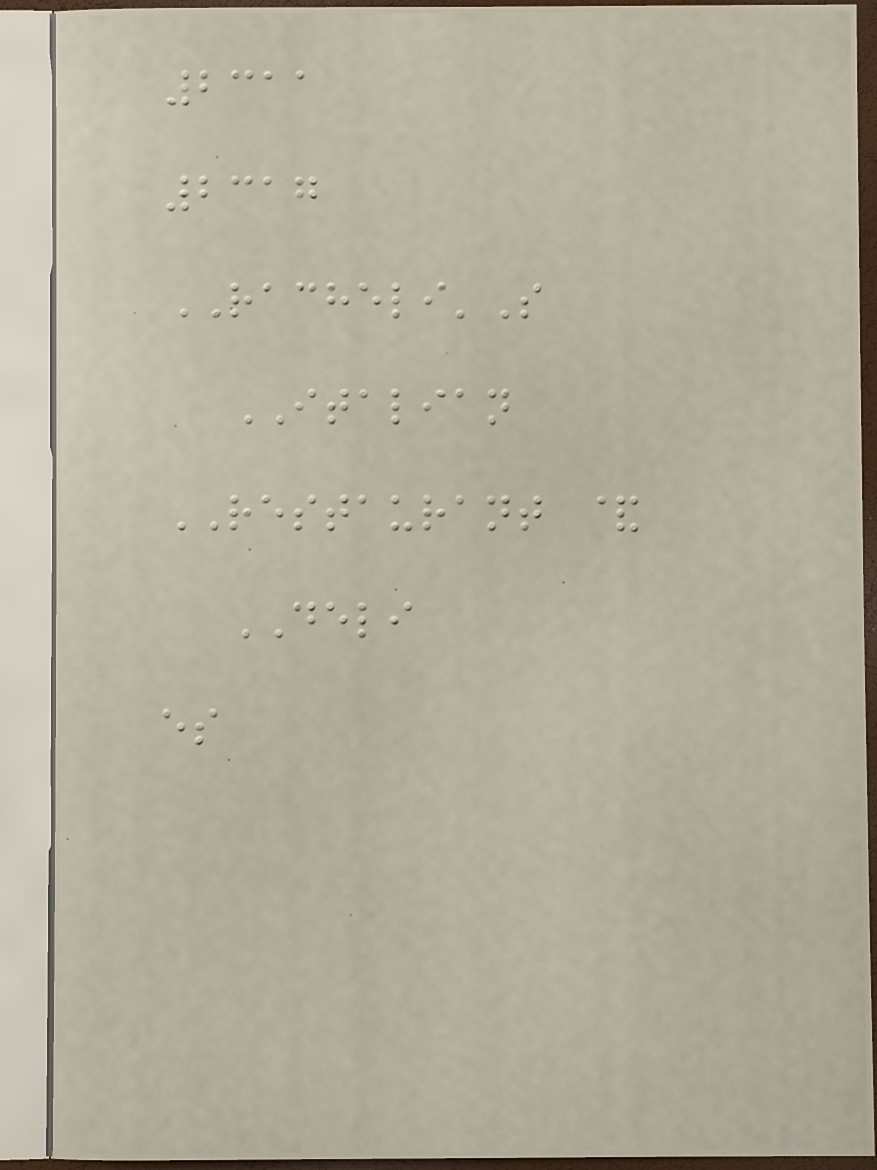2311
2317
RACHELI'S
ITALIAN
RESTAURANT &
DELI
es
